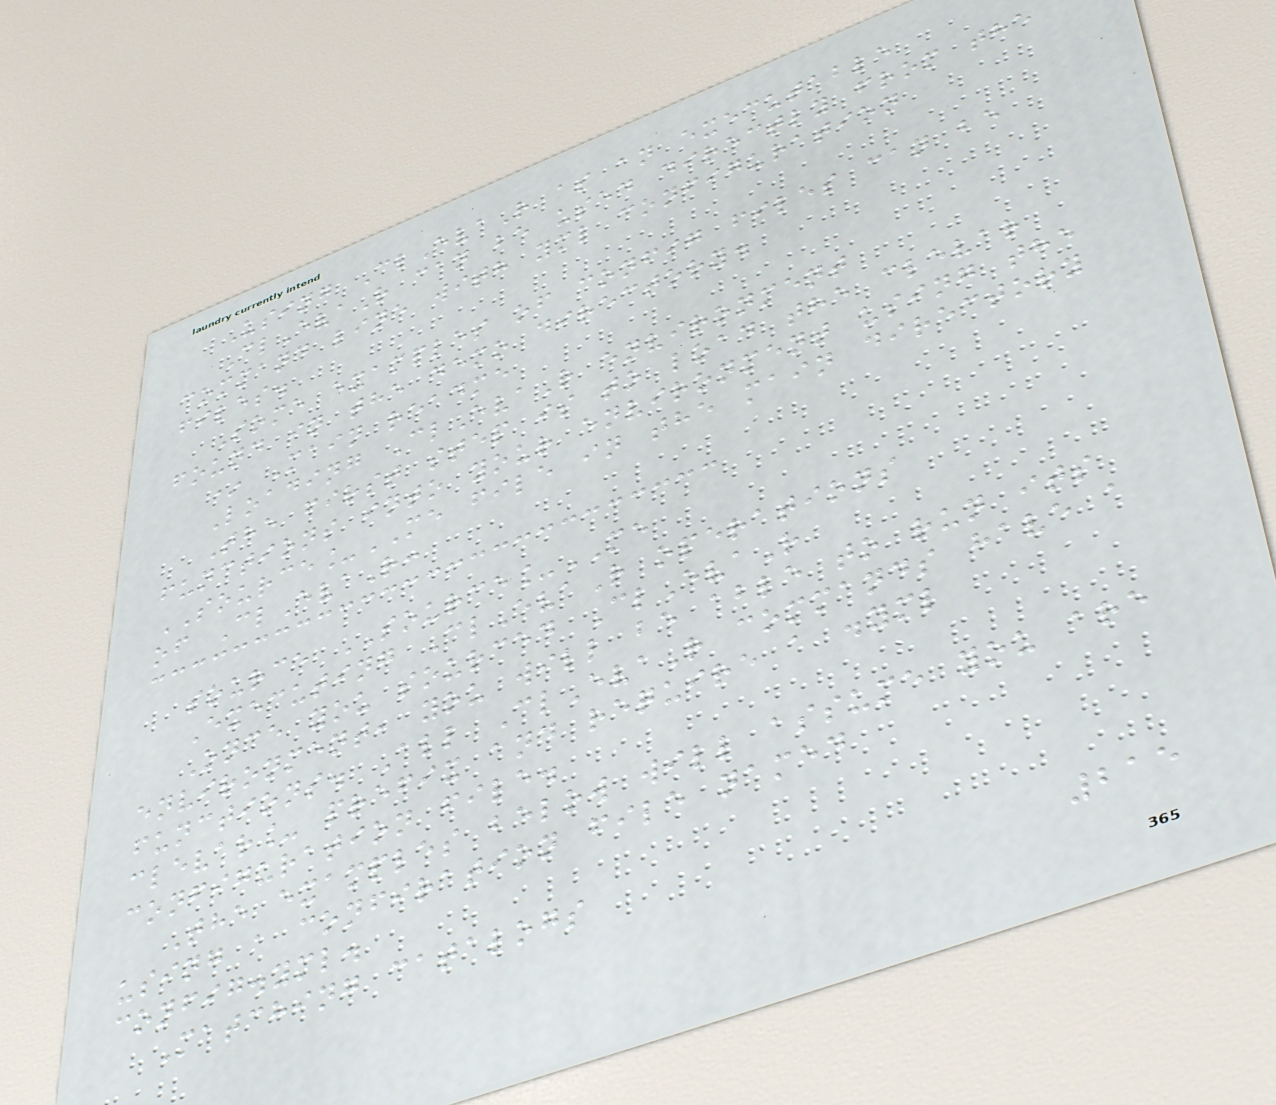Using ClEvaR as an executable
ClEvaR can be used directly from the
command line with yml configuration
files.
Some examples of config files can be
found in the demo directory.
* Main readme
Loading ClEvaR environment
The first step is to load the clevar
functions into your environment using the
SOURCE_ME file in the main directory
of ClEvaR:
source SOURCE_ME
Executing ClEvaR operations
Once you sourced ClEvaR
environment, you will be able to run its
functions. All ClEvaR commands have a
clevar_ prefix and require a .yml
configuration file.
The examples below will assume you are
using a confiration file named
config.yml.
Matching catalogs
215
